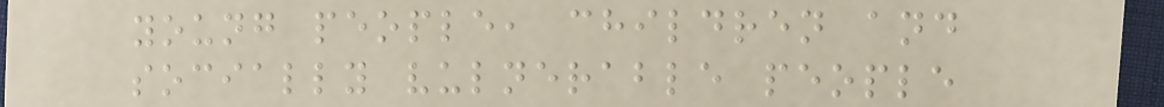young people, children and
socially vulnerable people
